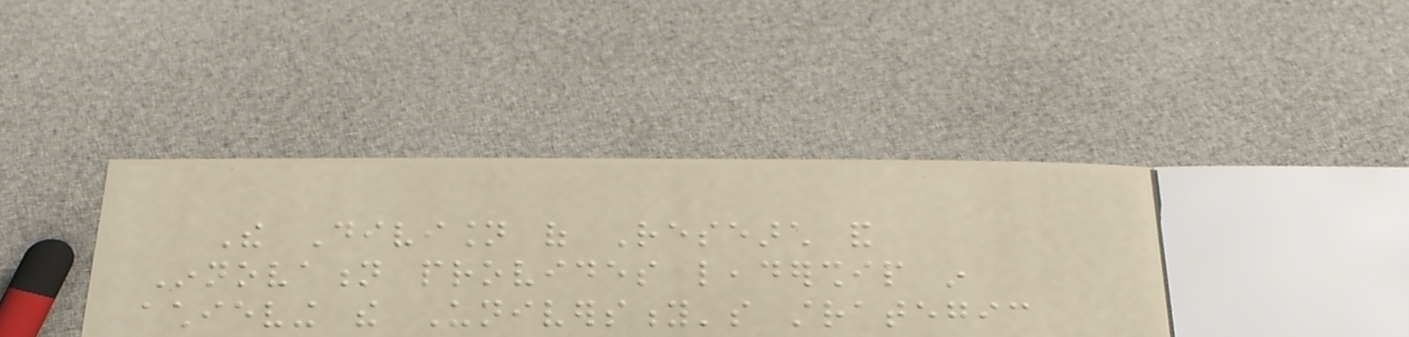The Division of Research and
Innovation provides leadership in
achieving the University's strategic
